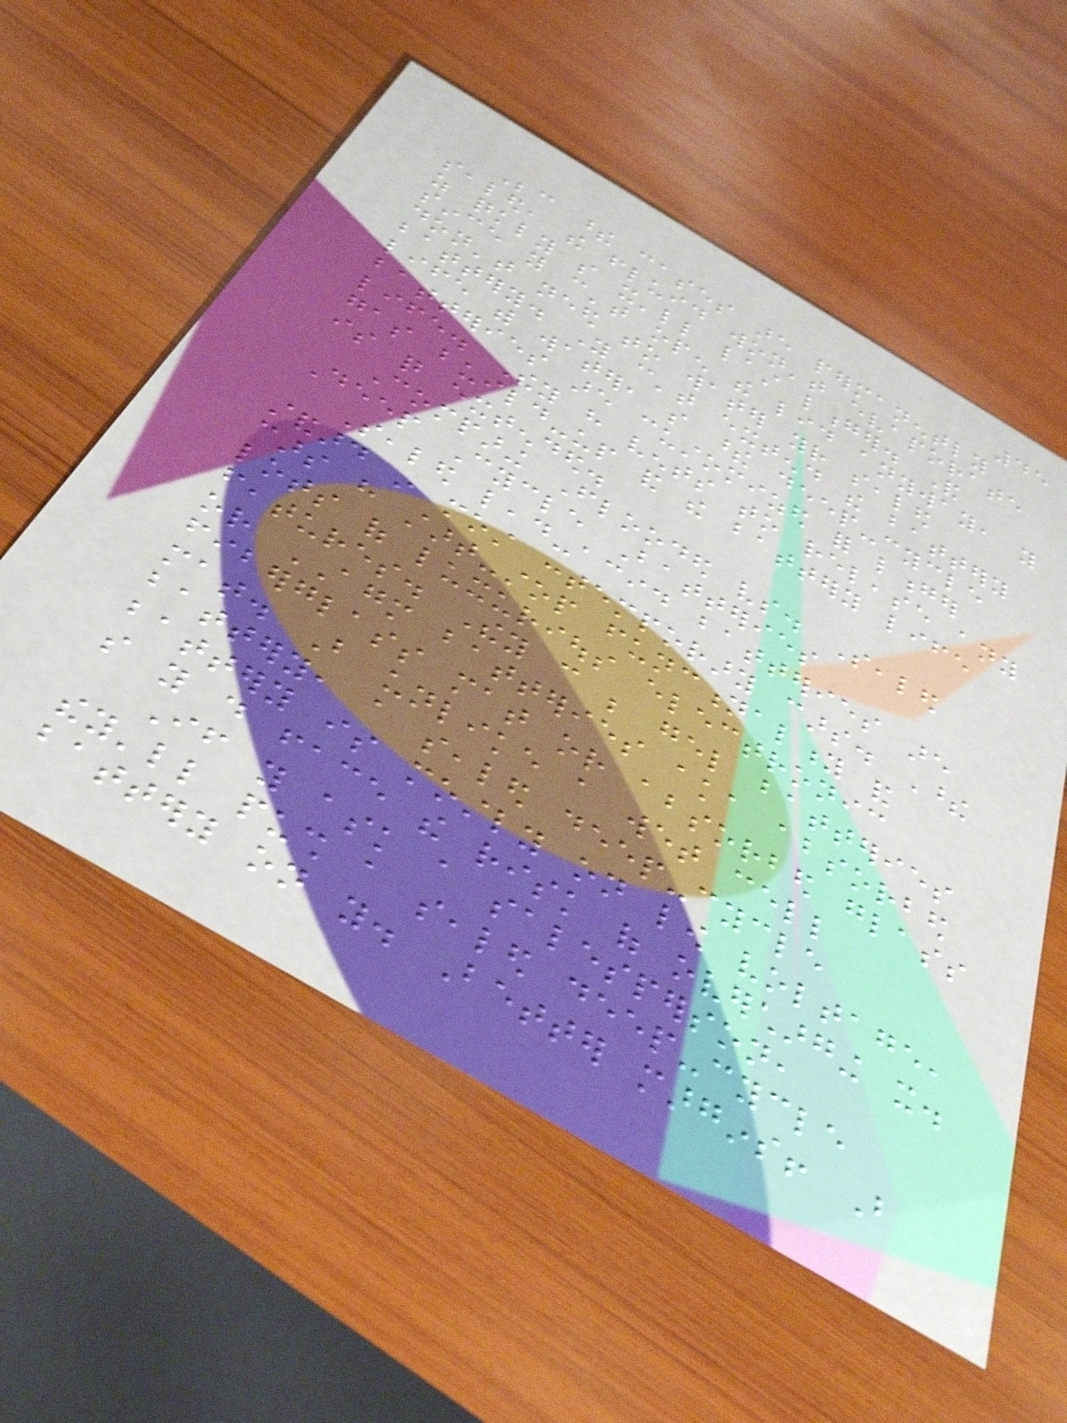45
Because these cases are permanently
sealed, the fluid won't evaporate
as quickly so it'll last longer. And
since you can't open the lid anyway, you
don't need to water your sealed
battery. You can't extend the battery
life with water, so these deep-cycle
batteries are customized for longer
life. They have vents to release any
gas build-up and the battery life
is quite extended.
Comparing Flooded vs. Sealed
Deep Cycle Batteries
Sealed lead-acid batteries are
standard in most contemporary cars. These
cars have start-stop functionality and
lots of luxurious electronic
features. They can be gel batteries
or AGM batteries aka absorbed
fiberglass mat or absorbed glass
mat. But unlike a wet cell
battery, a sealed deep-cycle
battery is mostly on low voltage,
so you do face the risk of overcharging it.
If you ask a salesperson,
they'll push a sealed deep-cycle
battery on you. Better margins! But
